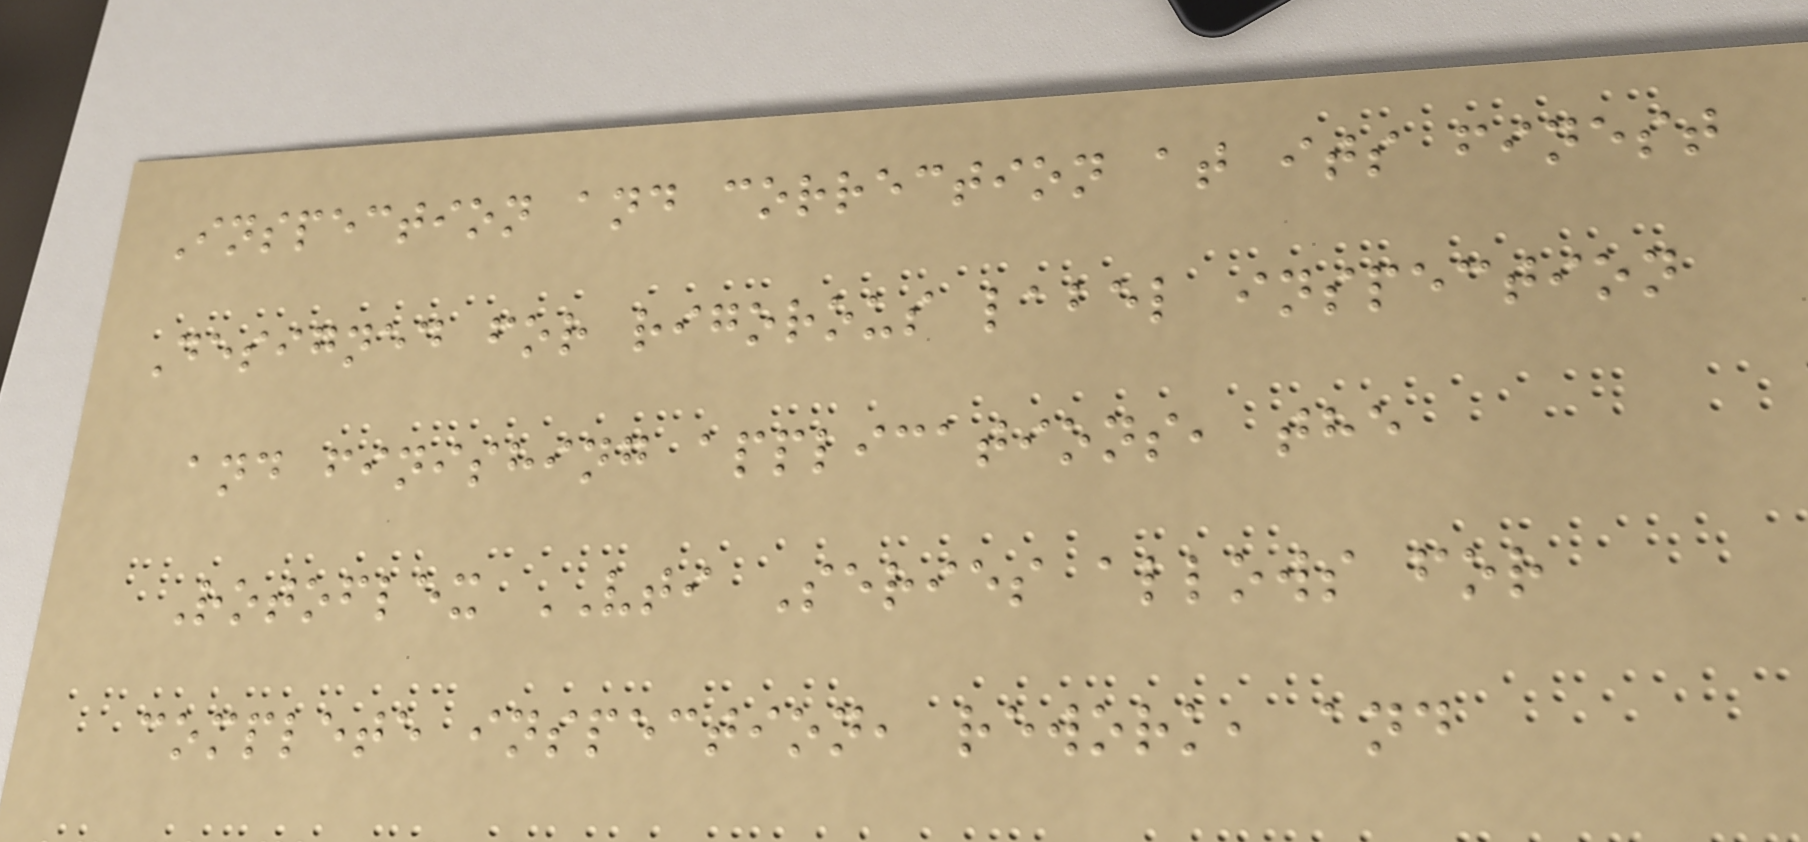Inspection and correction at its finest
Designed for rigorous label inspection
and finishing applications, the
Rotoflex VTI Series allows for
complete inspection, rework, and
